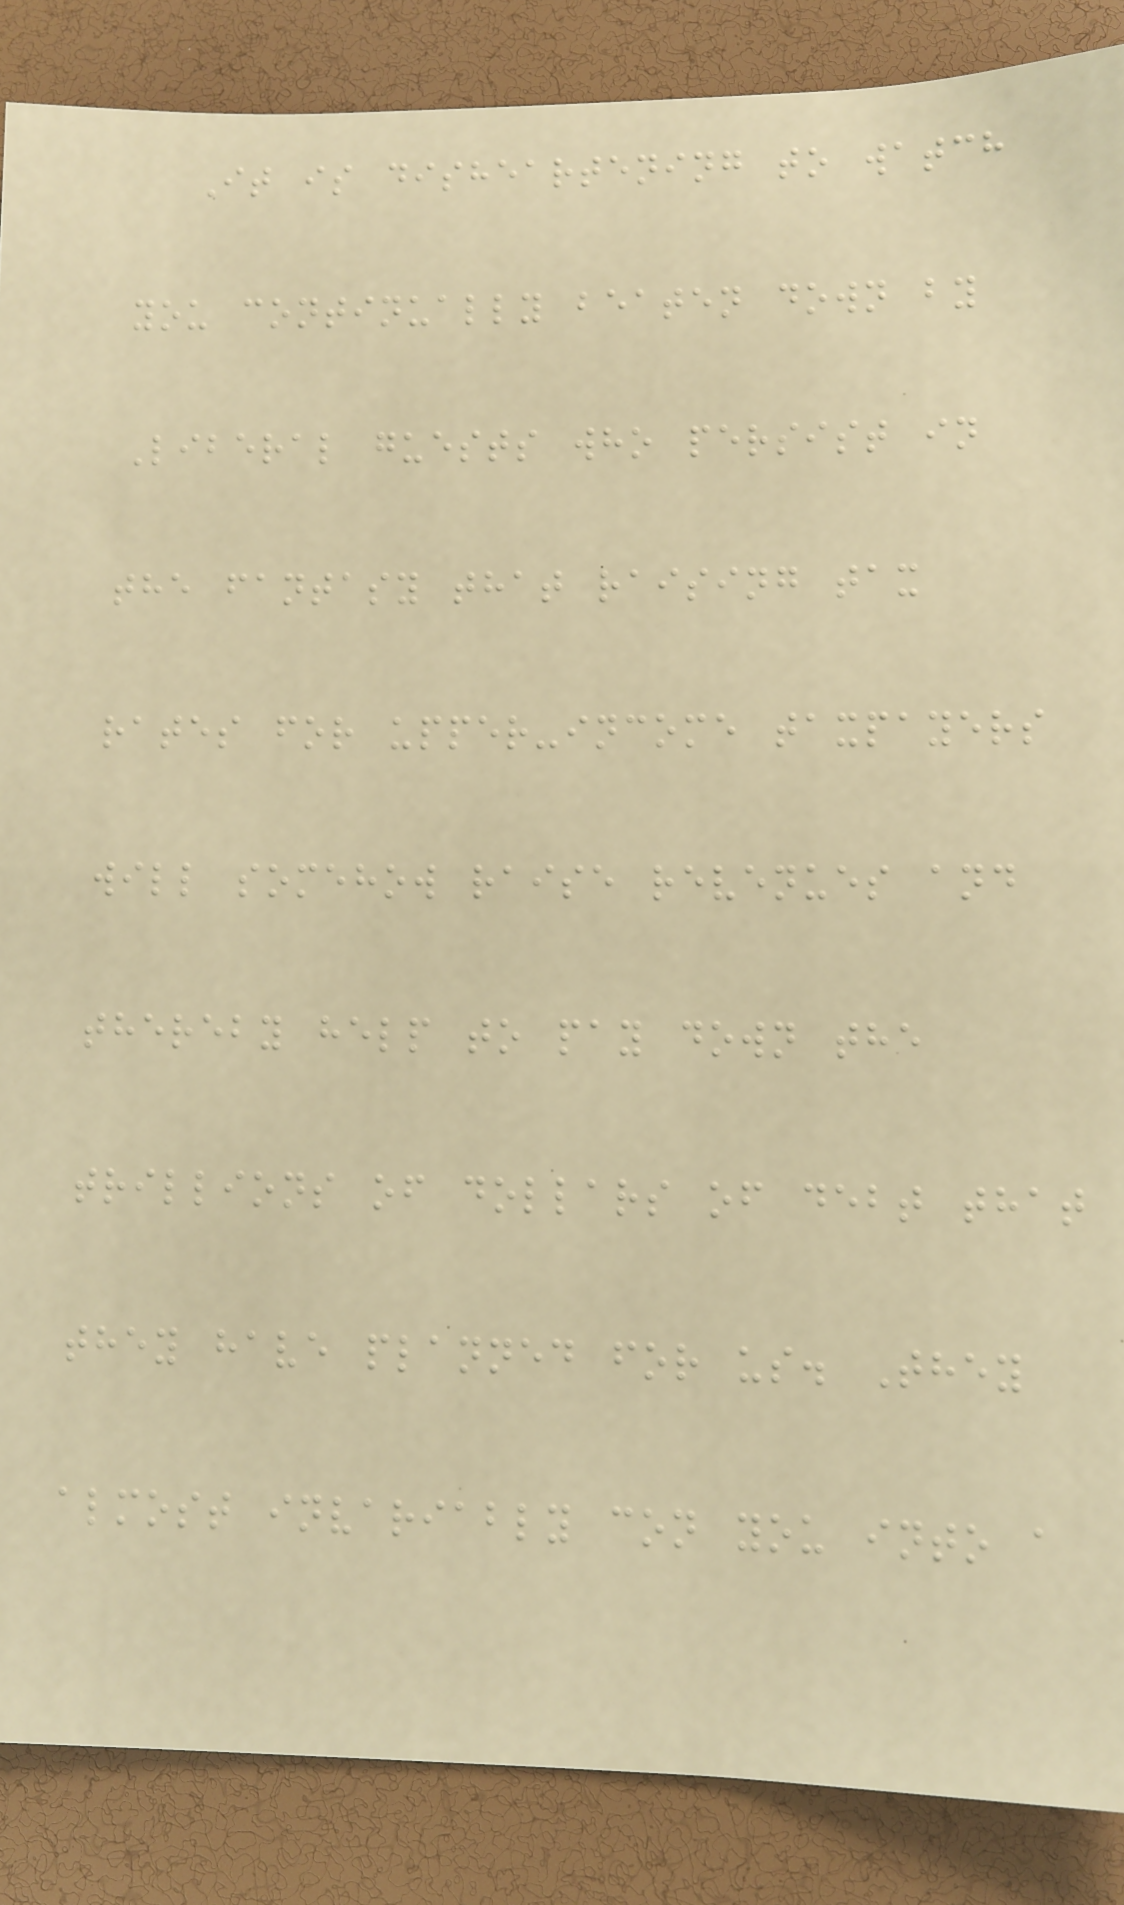It is disheartening to watch
you continually beaten down by
Liberal guests who persist in
the fantasy that raising tax
rates for upper-income taxpayers
will somehow raise revenues and
thereby help to pay down the
trillions of dollars of debt that
they have planned for us. They
almost invariably con you into a
